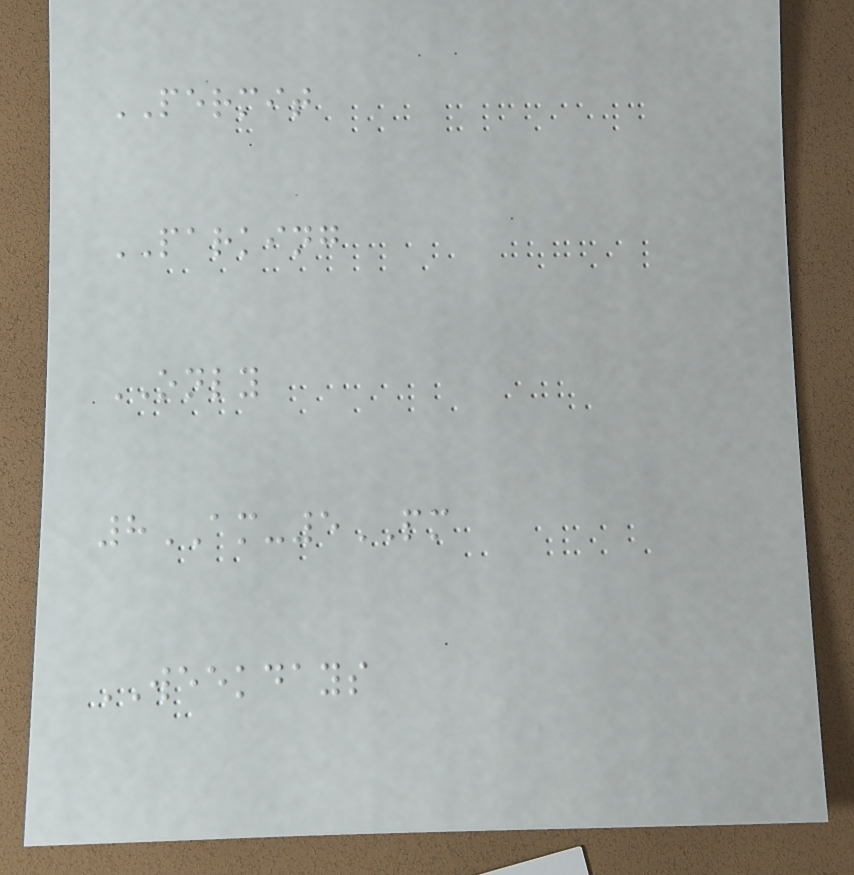PERMIT
PARKING
ONLY
8AM-5PM
WEEKDAYS
